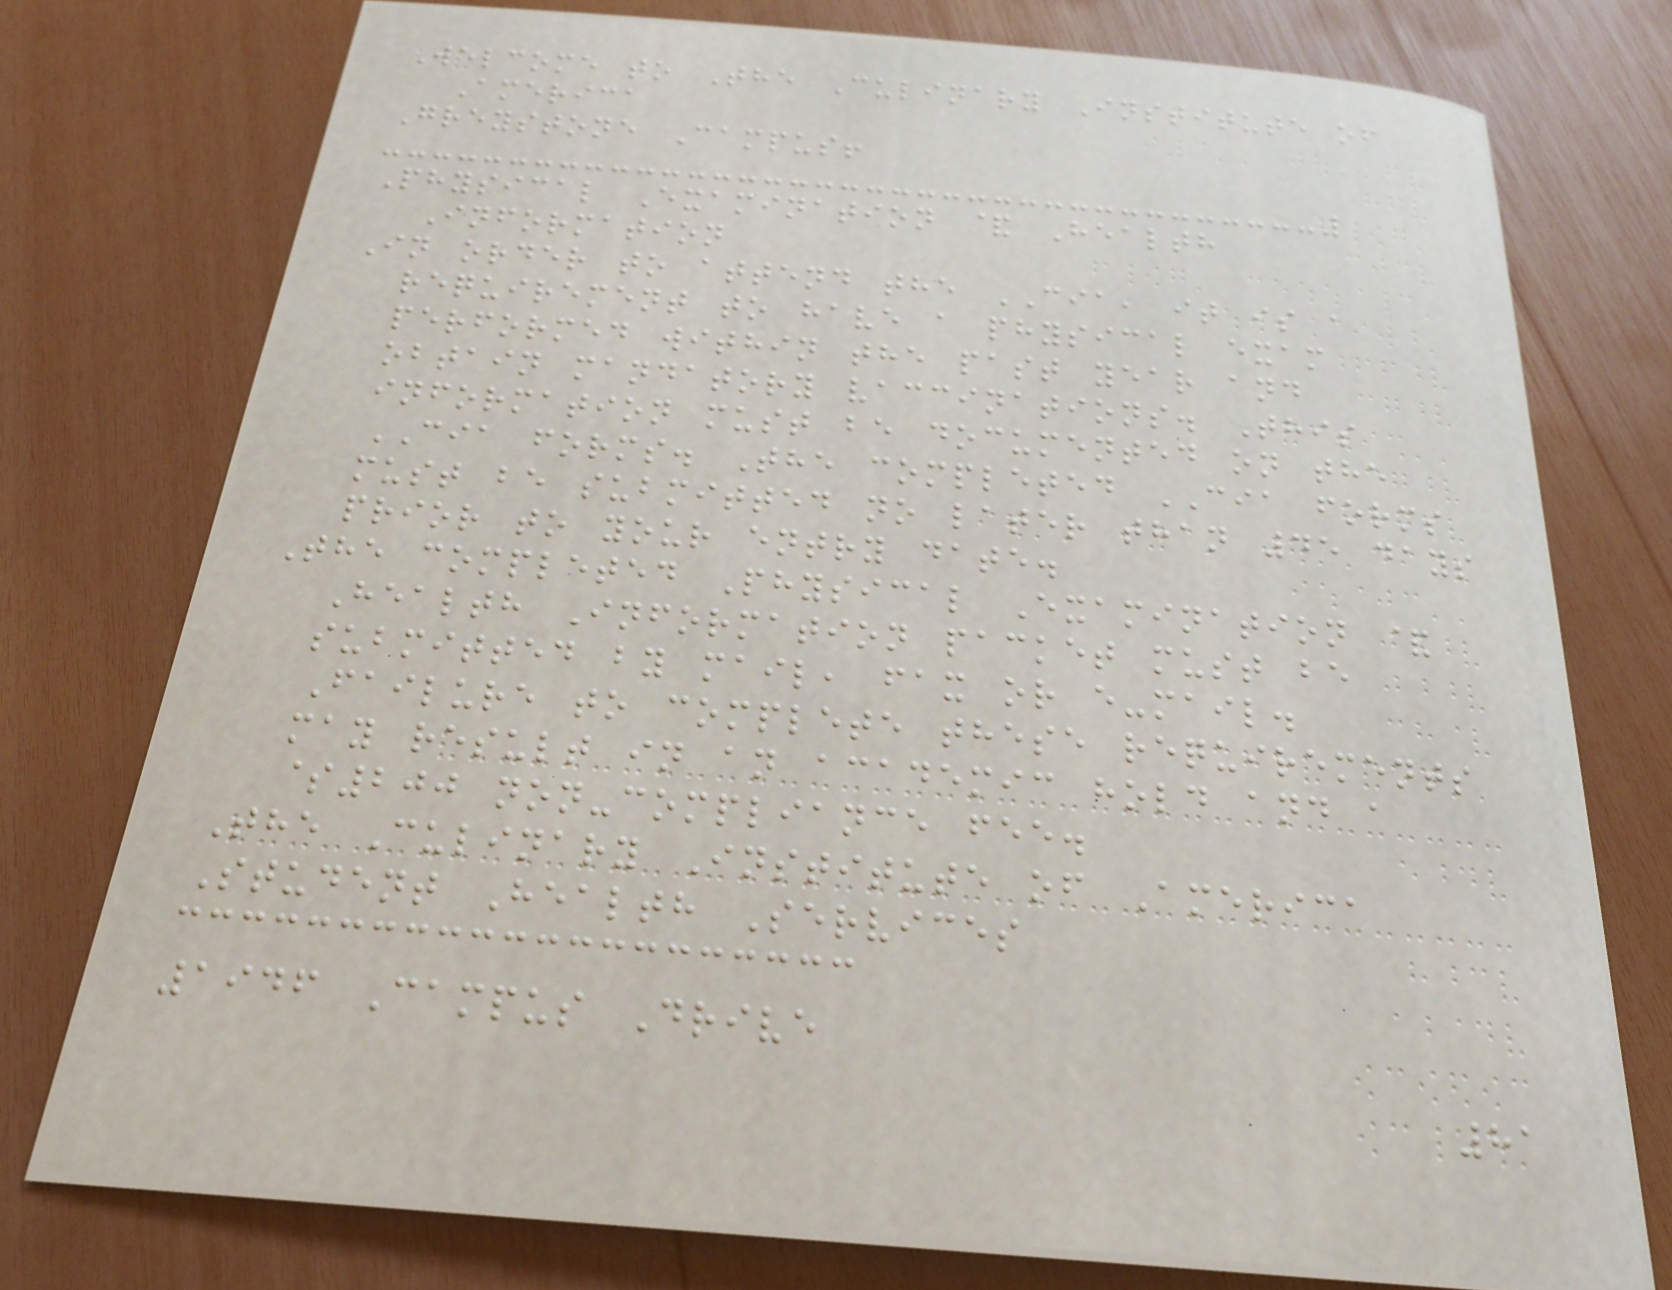Welcome to The Culinary Institute of
America
Greystone Campus!
Physical Examination & Health
Information
In order to attend the CIA, it is a
requirement to have a physical exam
performed within the past year and
obtain mandatory vaccinations. This
information must be documented on the
CIA forms. The completed CIA forms
must be submitted no later than 45 days
prior to your entry date.
The completed Physical Examination &
Health Information packet must be
submitted by mail, fax or e-mail.
Failure to complete these requirements
may result in an academic hold and a
$200 non-compliance fee.
The Culinary Institute of America
Student Health Services
1946 Campus Drive
81
